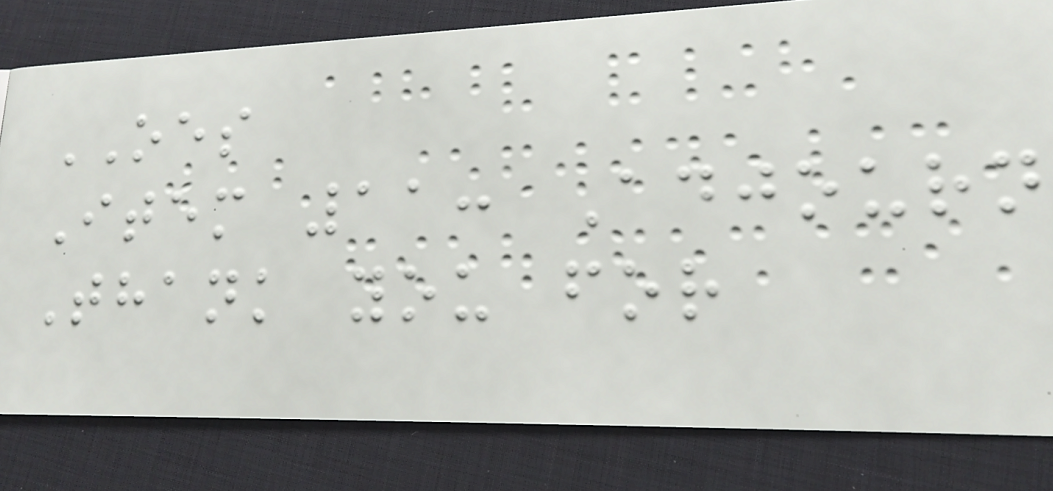OES
Item 11: Adjourn
Thank you for
